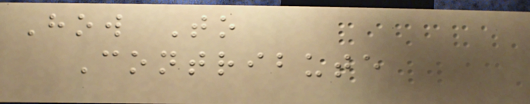How To
Contribute
